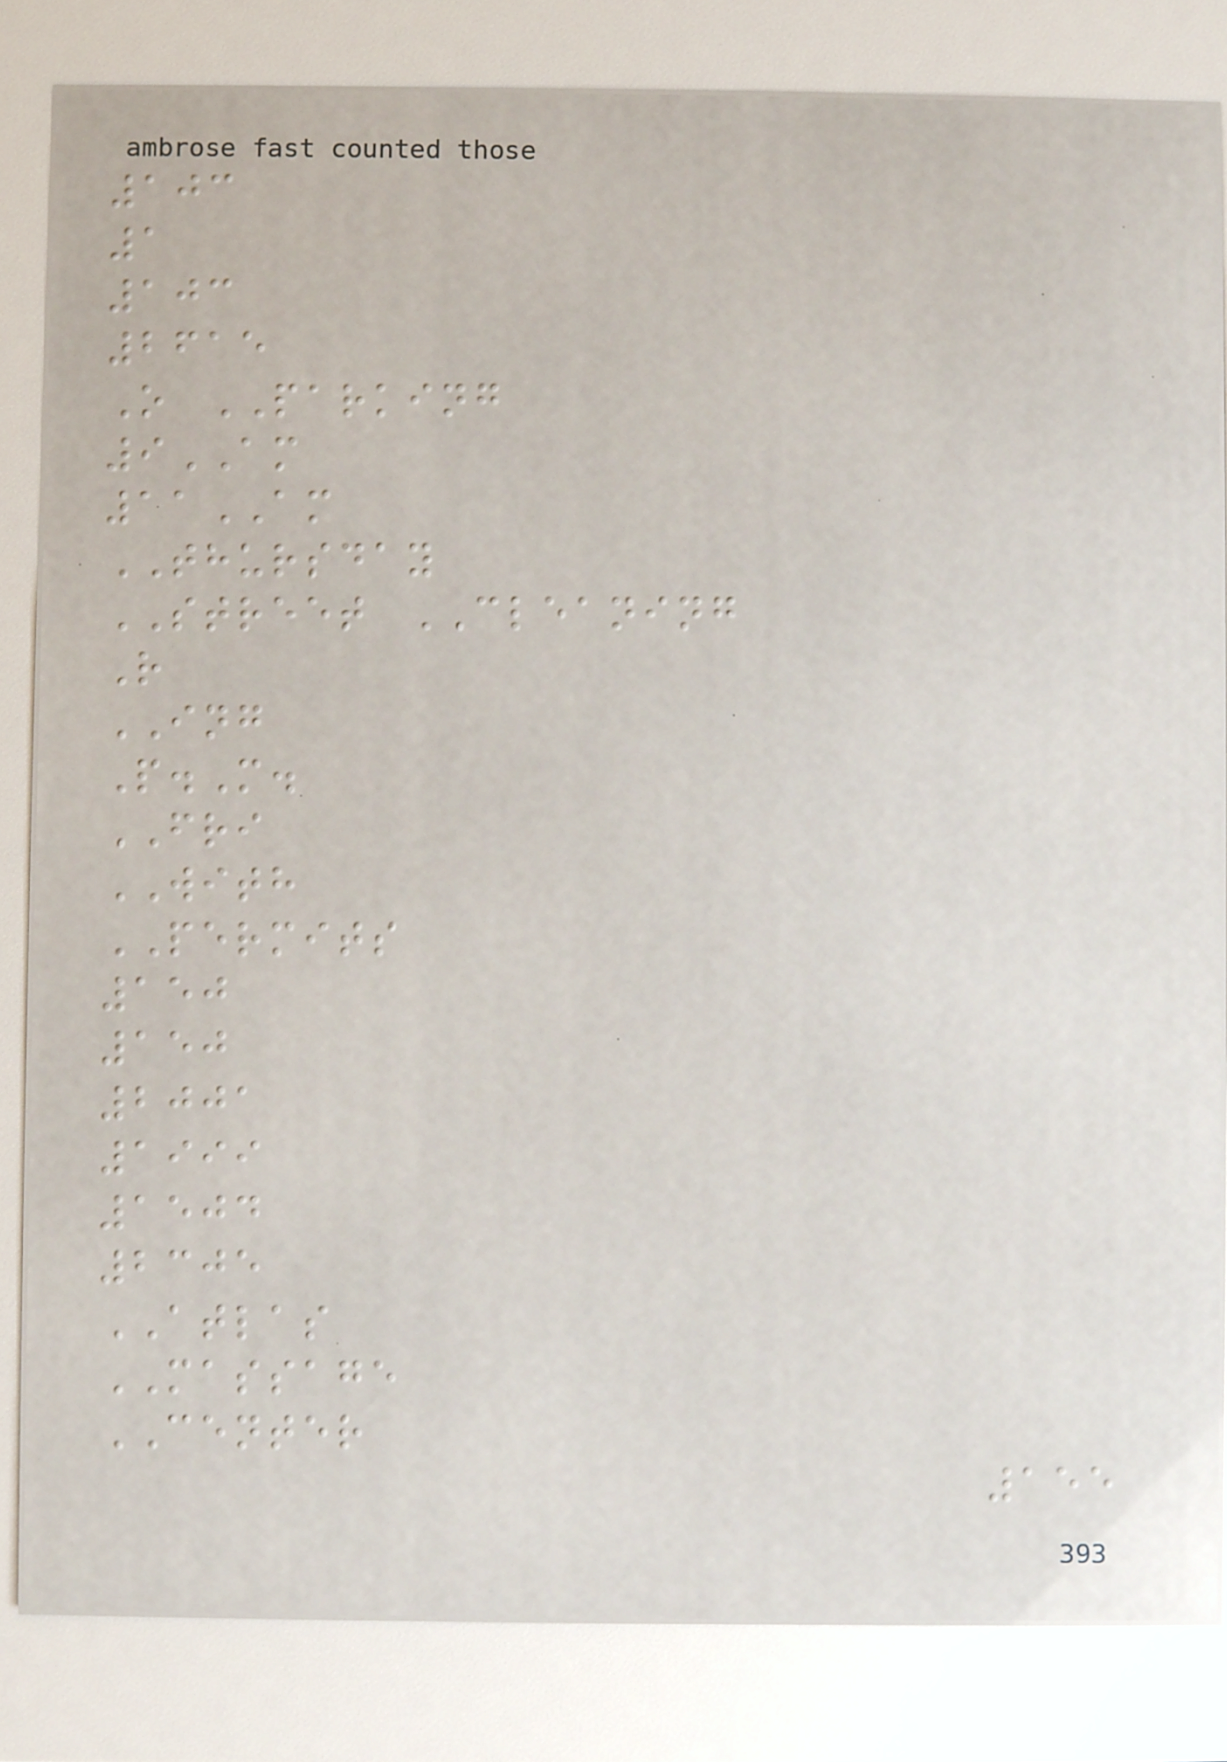103
1
103
2615
O PARKING
9AM
11AM
THURSDAY
STREET CLEANING
R
ING
P.M.
FRI
WITH
PERMITS
150
150
2001
1999
1504
2305
ATLAS
MASSAGE
CENTER
155
